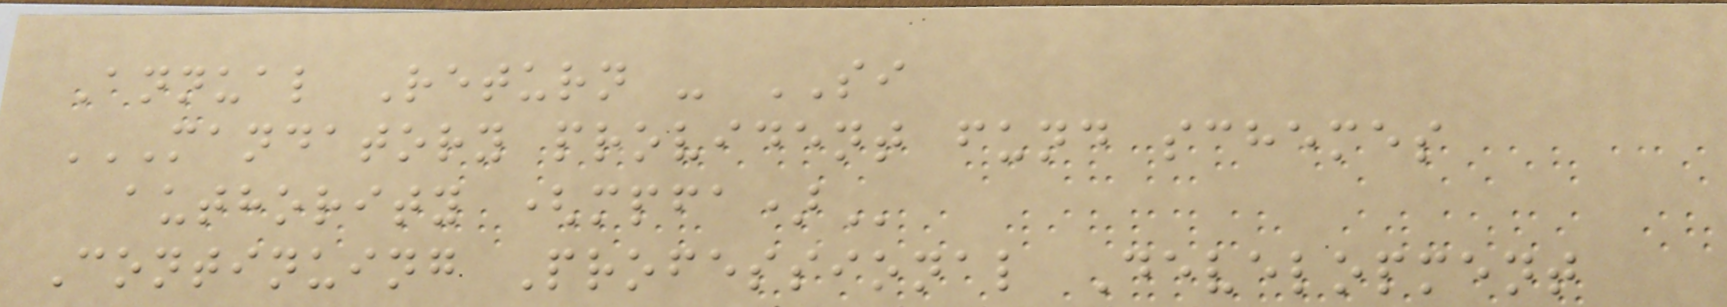Annual Return - SI
MANDATORY PROVIDENT FUND SCHEMES
AUTHORITY (MPFA)
Continuing Professional Development
